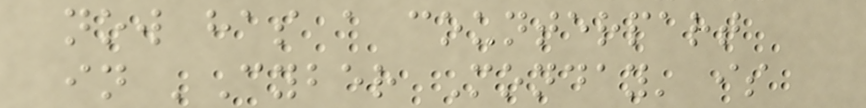now has a counterpart
in 'Cyber Monday' is
